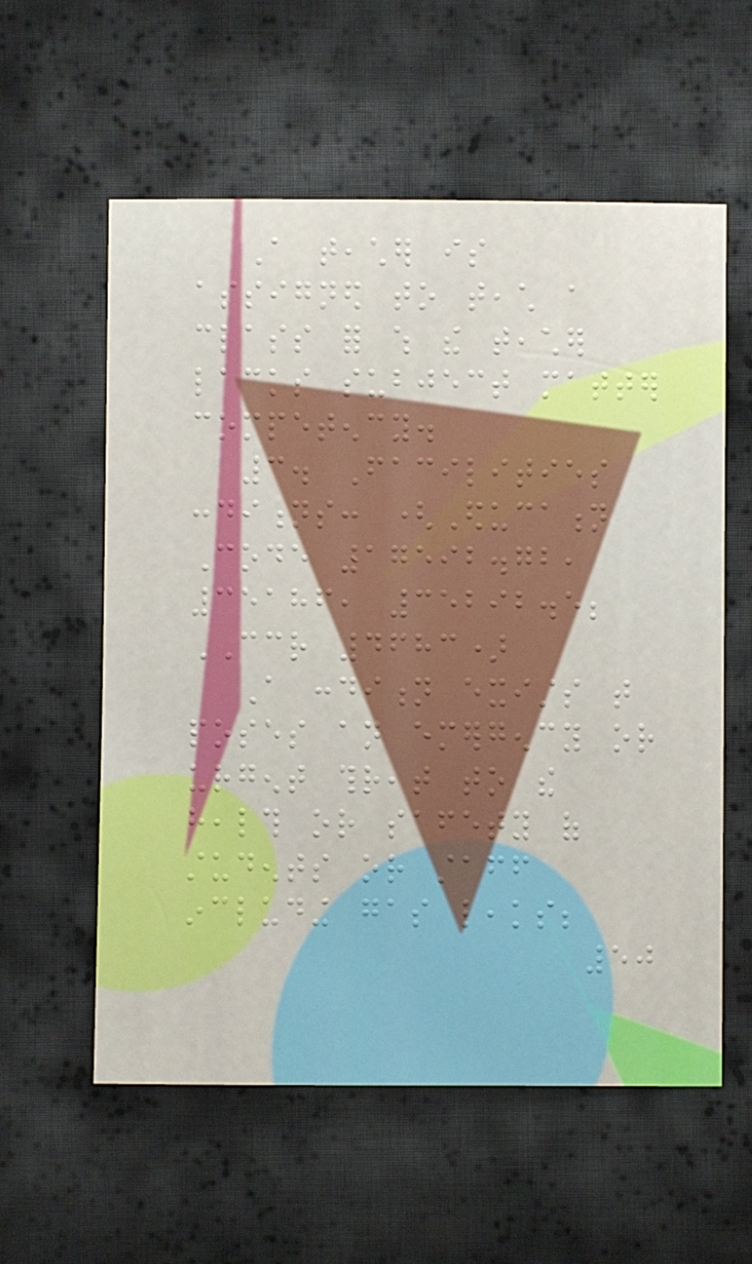A teacher is
assigned to teach a
class for which the teacher
lacks subject matter
competency.
3. Facilities
conditions: (Education
Code 17592.72,
35186, 35292.5;
CCR 4683)
A condition exists that
poses an emergency or
urgent threat to the
health or safety of
students or staff
including gas leaks;
50
